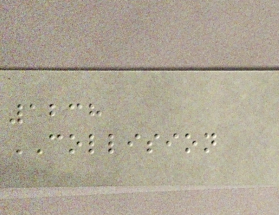1238
COLLISION
